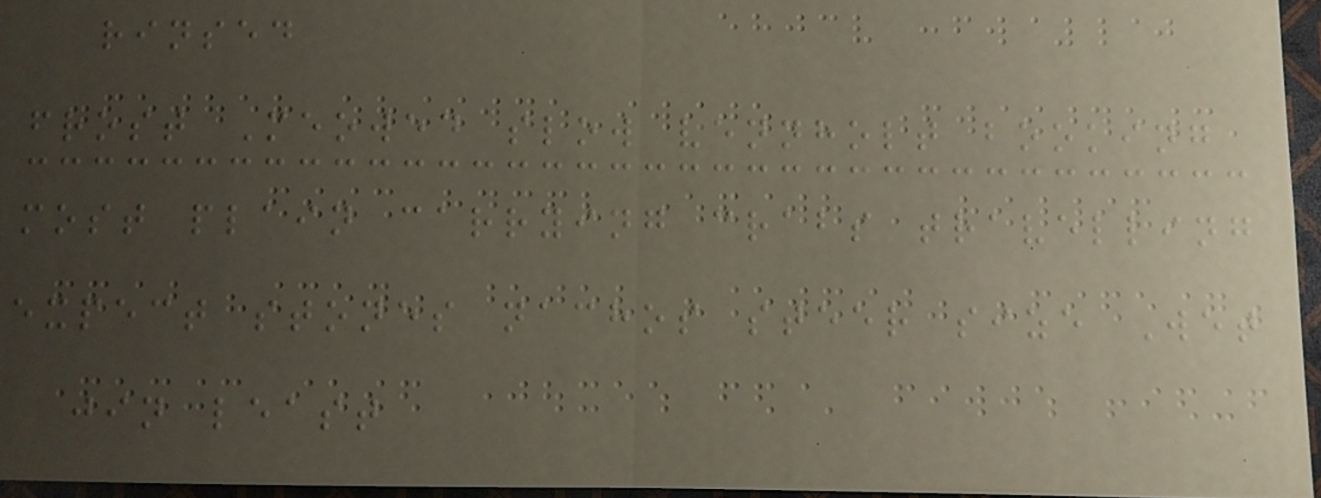rinsed
frost Meowed slow vennholt booking
most plain carrying crabs travelling
expect stones nachos steer size Wet
jin least
